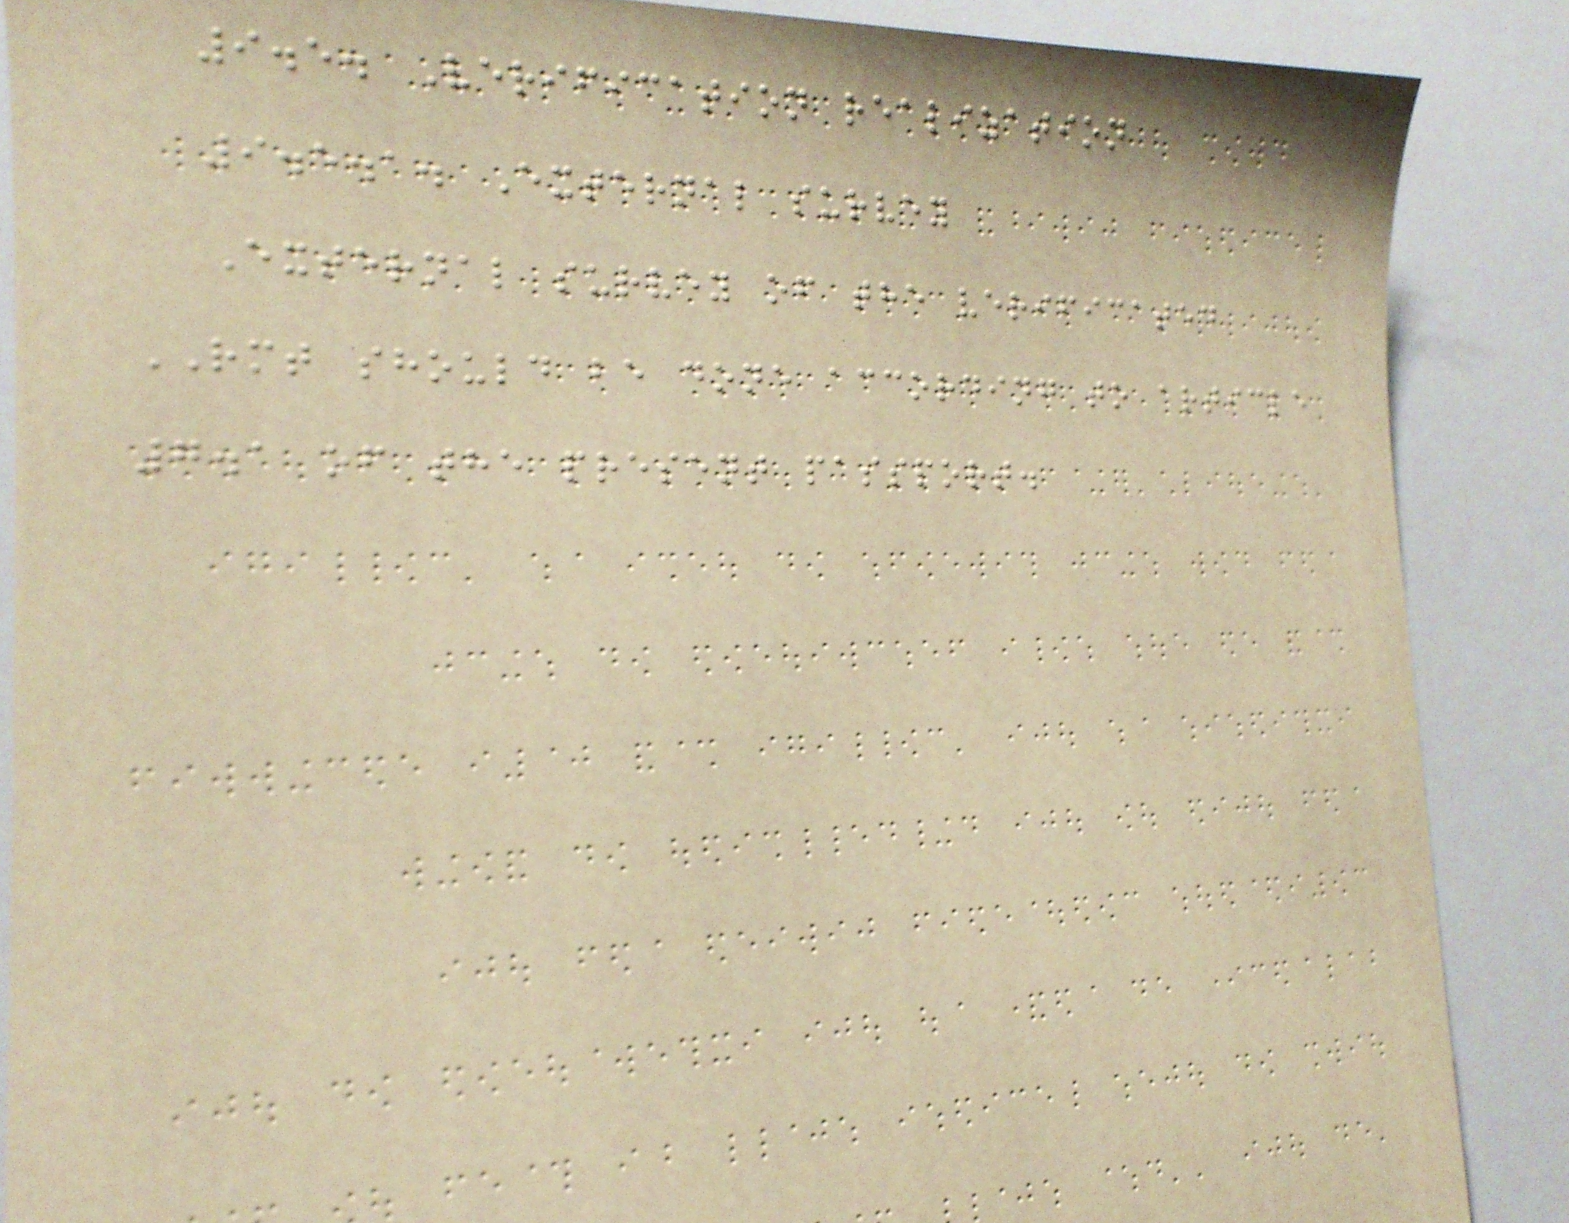9.5. Verification realization
9.5.1. External survey
External survey of the verificated
RMT should be done according to article
7.1 of the present passport.
